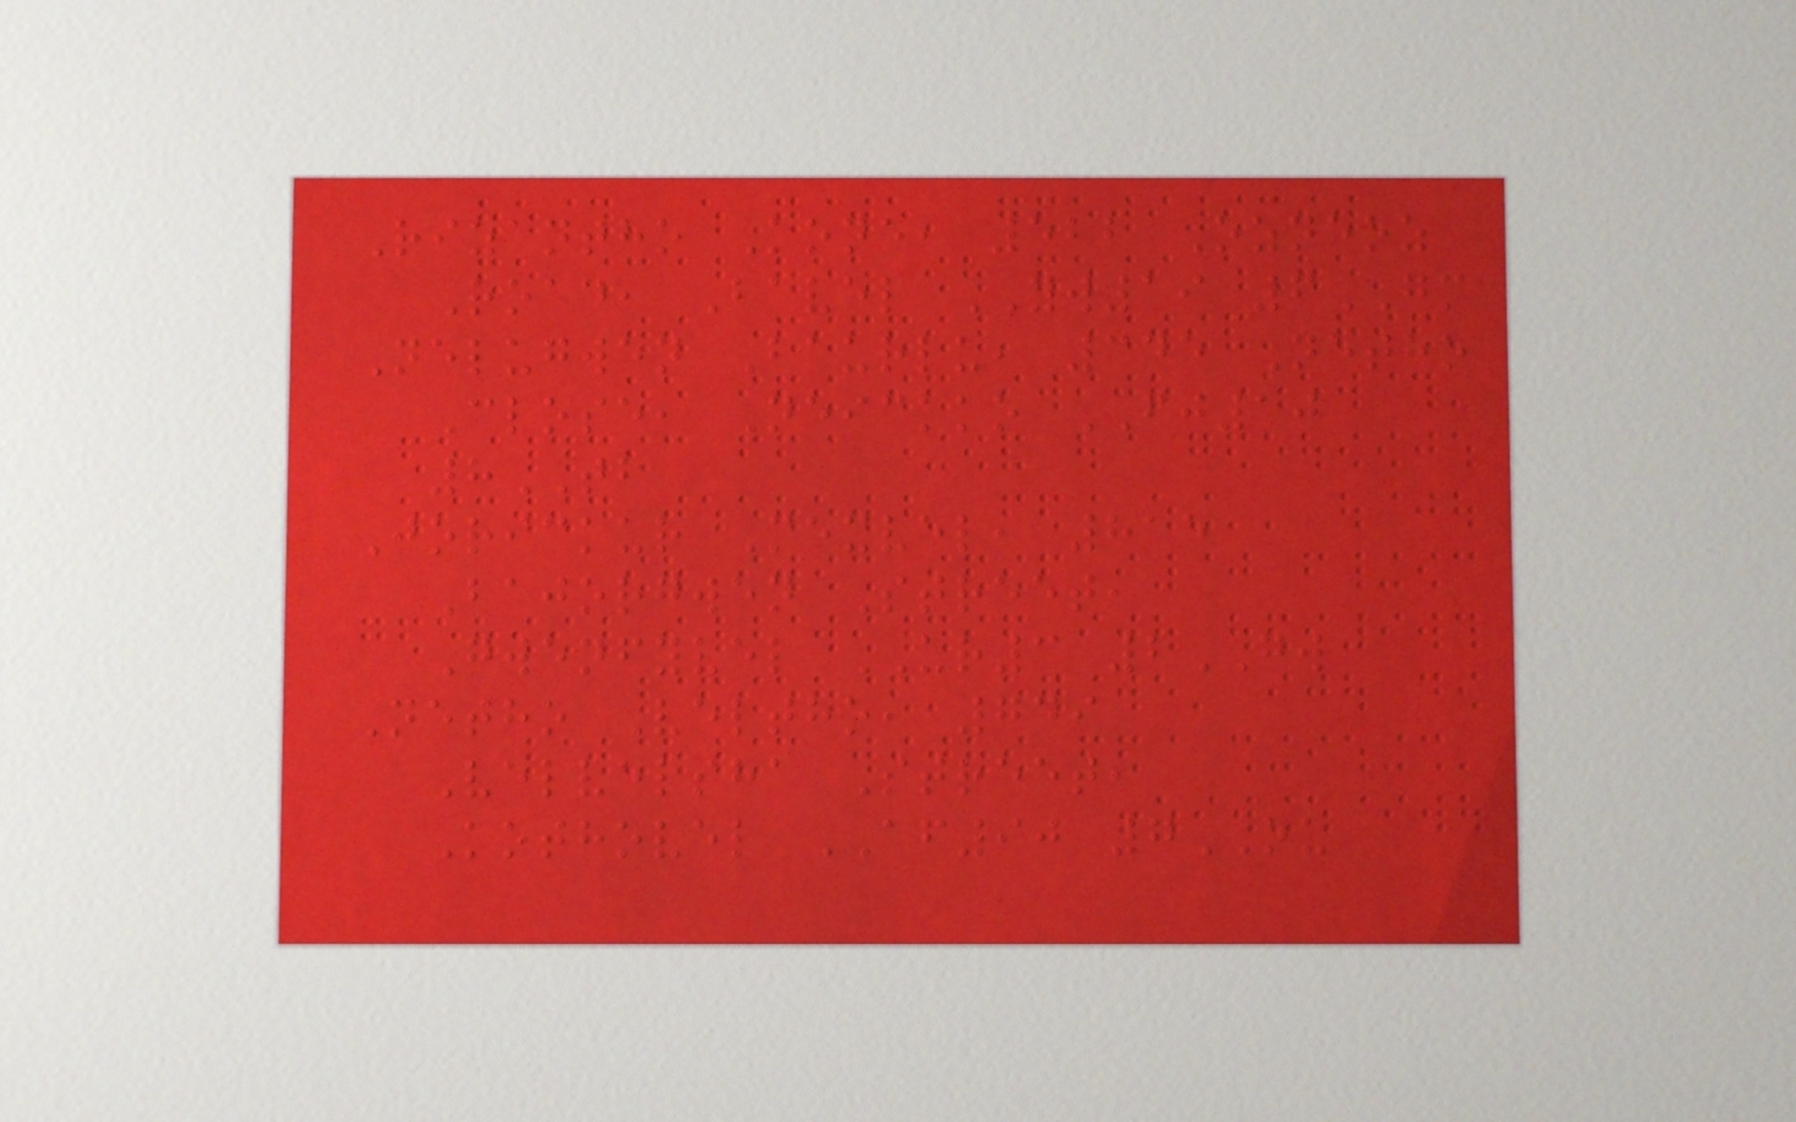Rizantho Kone, 522 Ozneoz
Road, Bavel YW19 6GM
Nelugwen Baurlu, 345 Netho
Close, Neickko FJ10
8TB
Jorickur Mexvel, 815
Bajorgwen Street,
Gwenfyvel UR3 2GW
Netho Veltho, 749
Velvelsha Street,
Kothovel AF90 7OU
